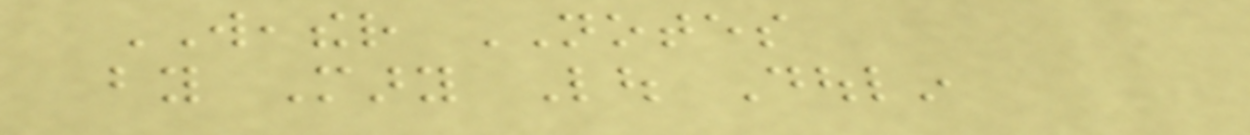WEATHER NOTES
by Mary Lou Doulin
